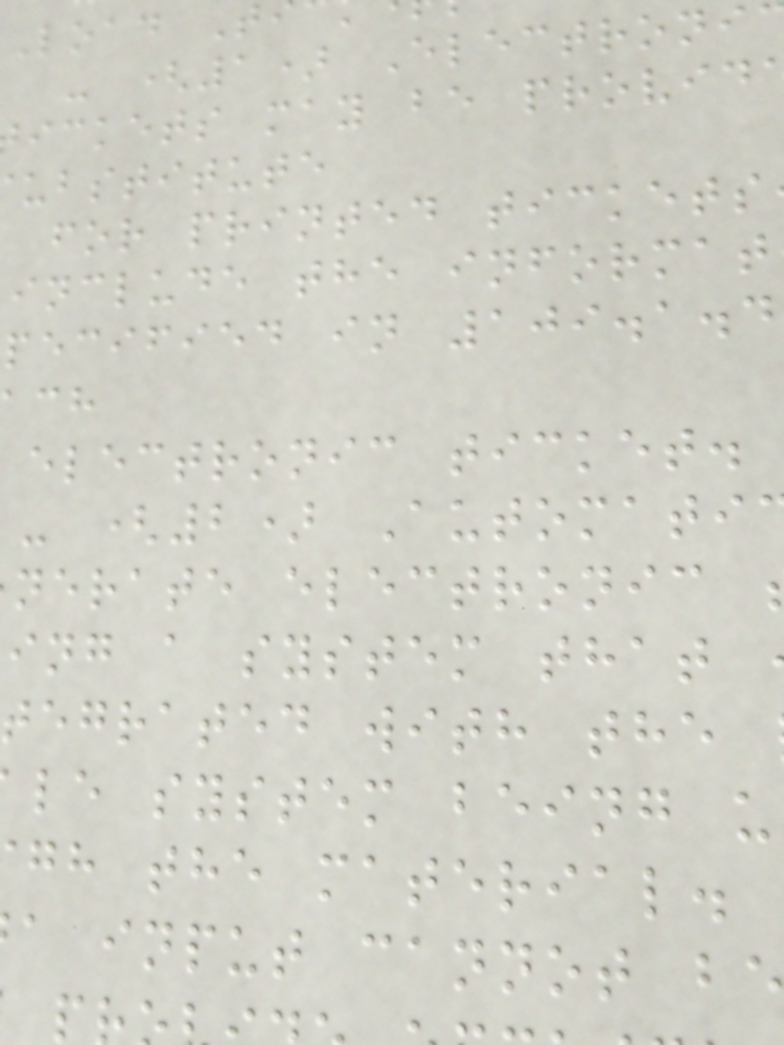Load T
- (1) Electroni
ickets may be provid
ubstitute
for printed tickets
include the informat
pecified in 109.1.4
electronic ticket.
- (2) Automati
nerate electronic
ing a system that
tegrated with the
le system being u
gh the material.
a input cannot b
